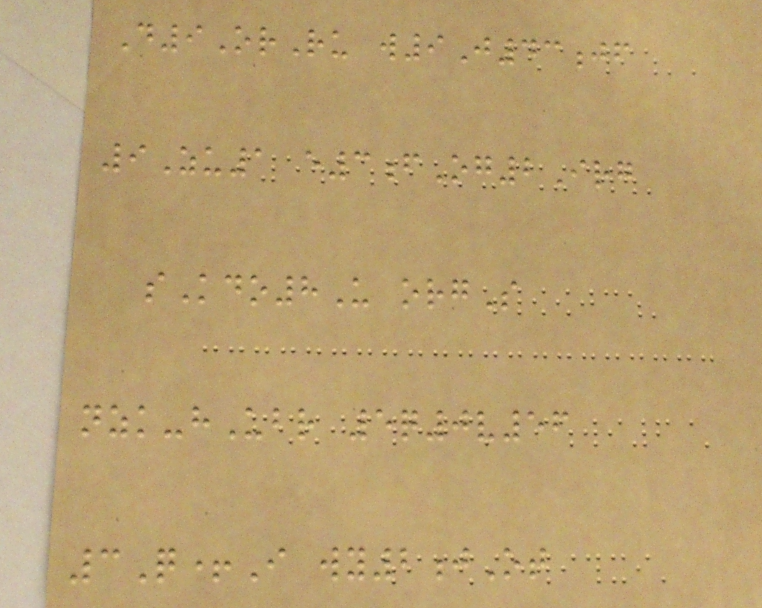D9OrRu w9J43jf
9Zu1 e3fOg2Irg
sKdo8U orgS
nzk-hUbr 5q0v56
3Q+I wy2jOt
